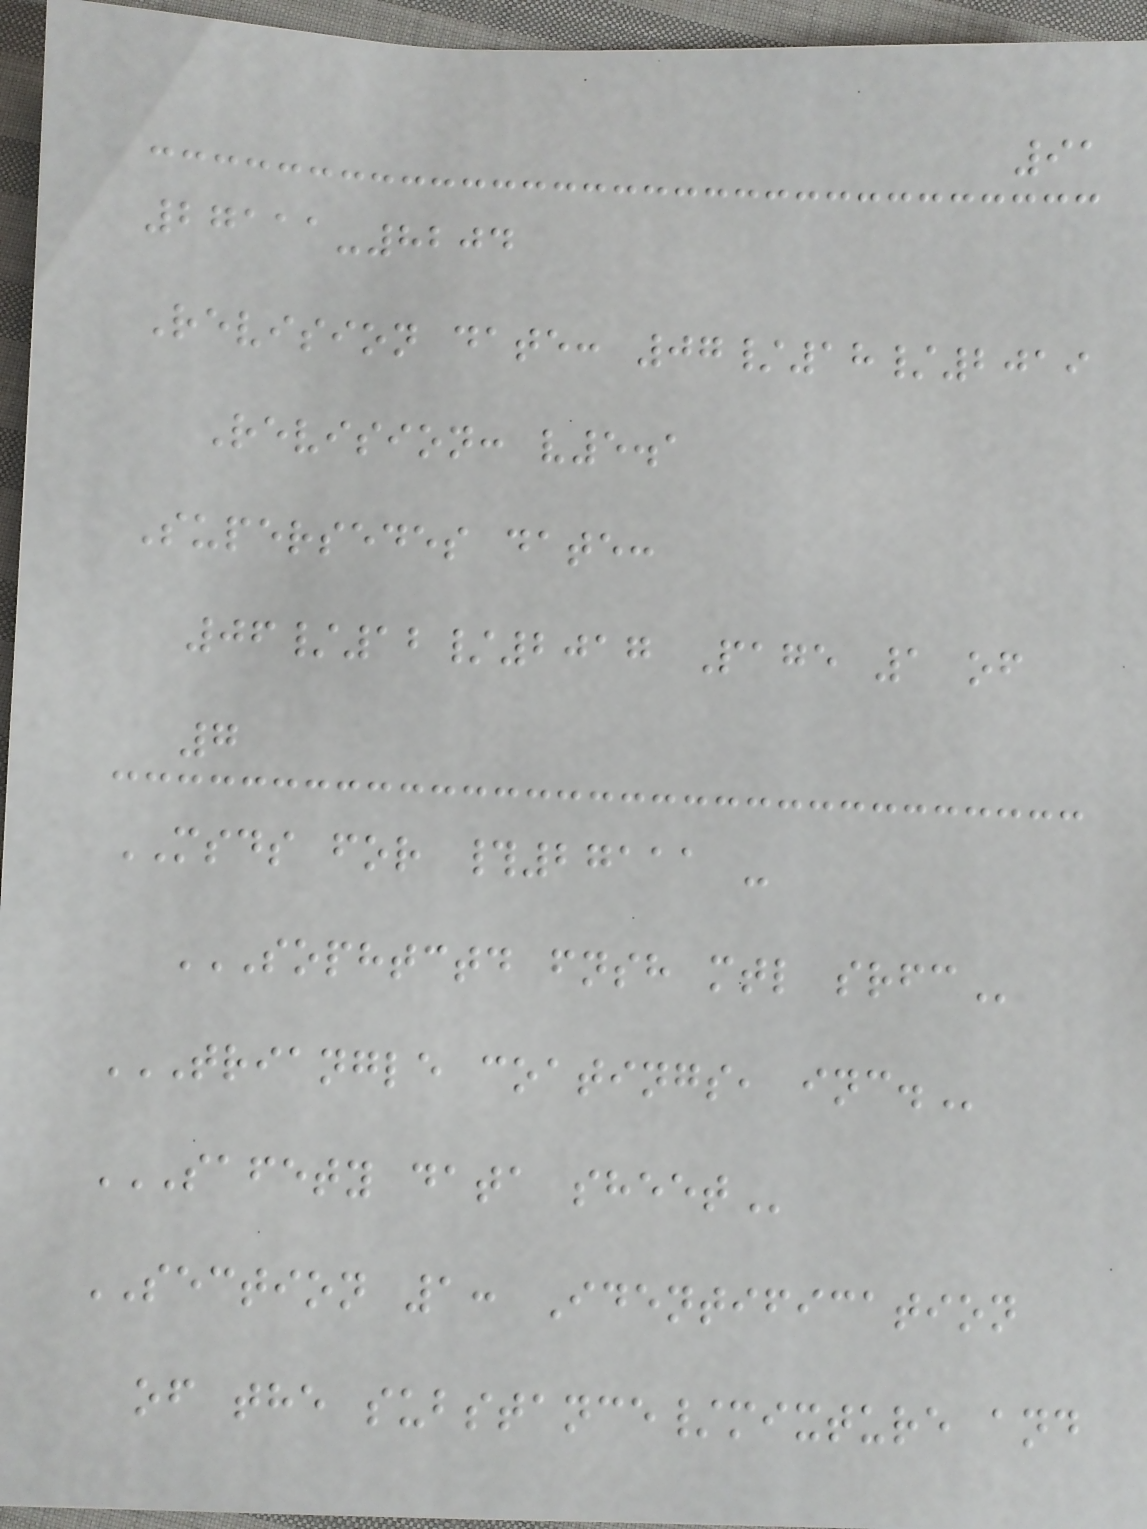91
27111-8204
Revision date: 07/18/2019
Revision: v5.1
Supersedes date:
06/12/2017 Page 1 of
7
MSDS for #27111 -
SOPHTCTD FNSH MTL SRFC
TRIANGLE COATINGS, INC.
SAFETY DATA SHEET
SECTION 1: Identification
of the substance/mixture and
